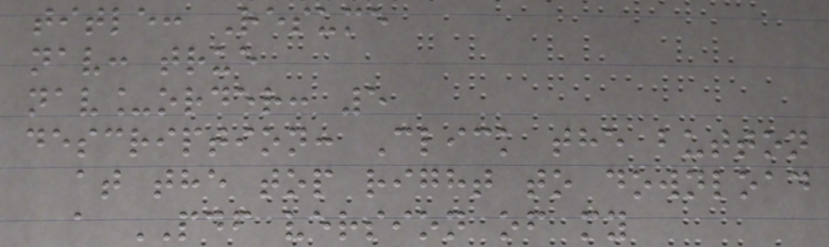title: Resume
nav: true
nav_order: 5
description: Click the button
at the top right to download
a PDF version of my
